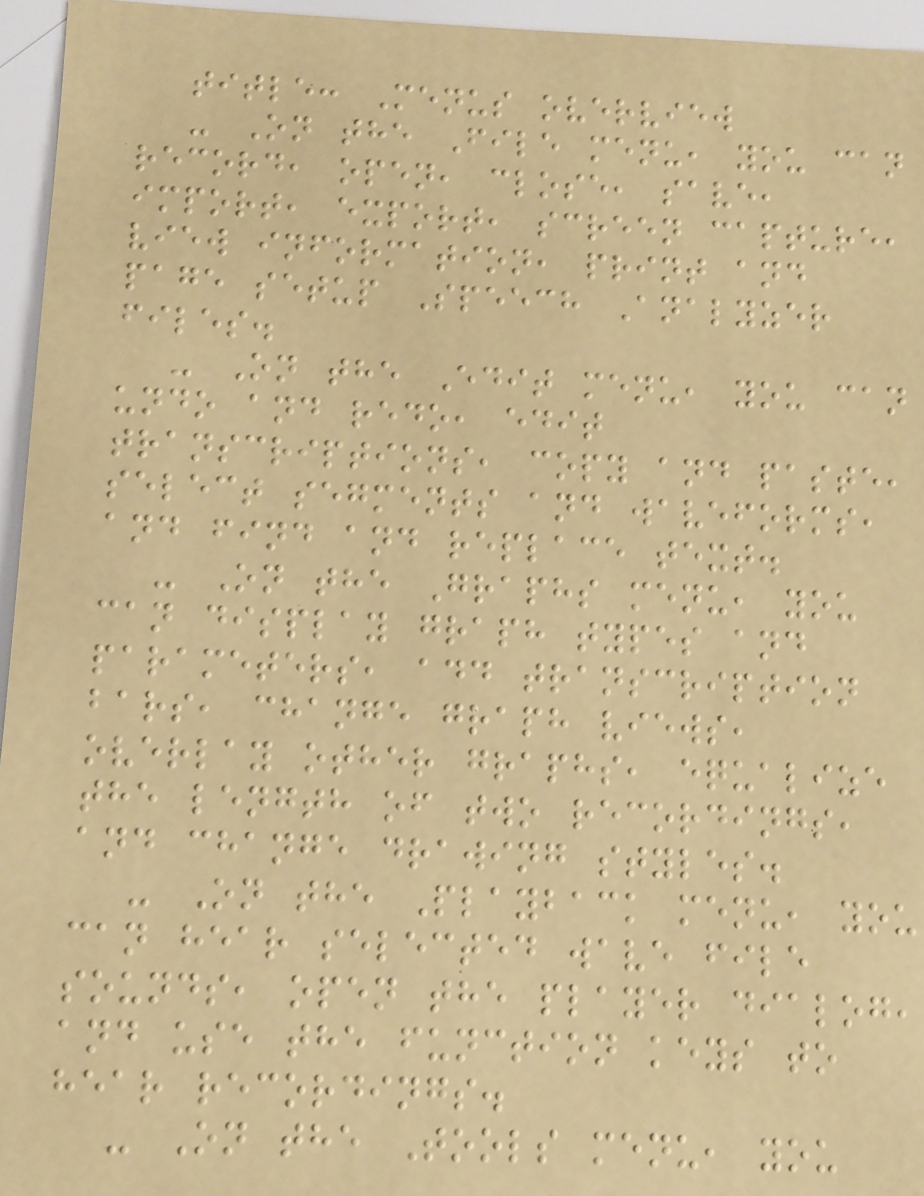title: Menus overview
- On the File menu, you can
record, open, close, save,
import, export, screen capture,
view information, print and
page setup Speech Analyzer
files.
- On the Edit menu, you can
undo and redo, edit
transcriptions, copy and paste,
select segments and waveforms,
and find and replace text.
- On the Graphs menu, you
can display graph types and
parameters, add transcription
bars, change graph views,
overlay other graphs, equalize
the length of two recordings,
and change drawing styles.
- On the Playback menu, you
can hear selected wave file
sounds, open the player dialog,
and use the function keys to
hear recordings.
- On the Tools menu, you
